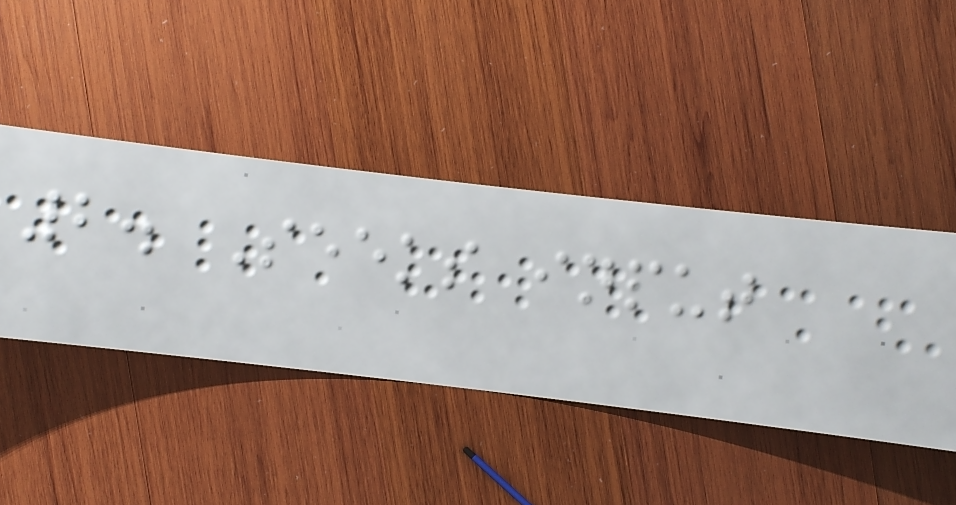2. Seeks input
